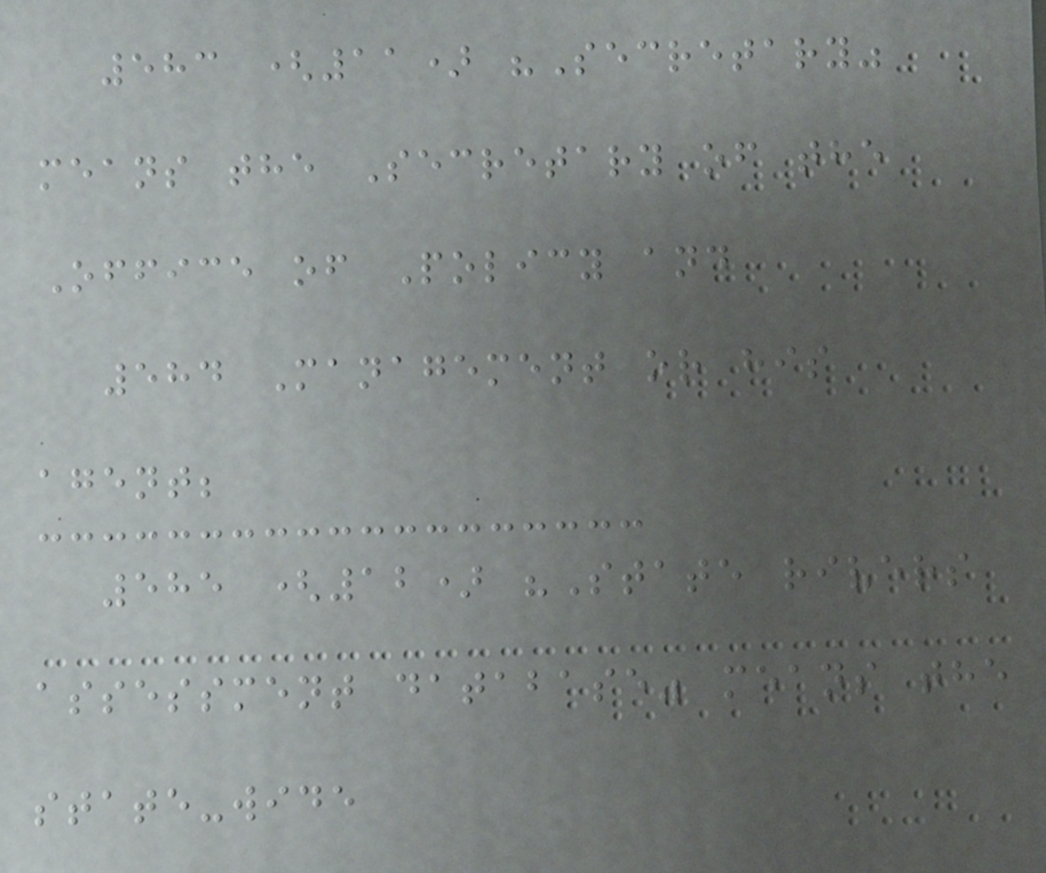583 (11) "Secretary"
means the Secretary of the
Office of Policy and
584 Management or his
agent;
585 (12) "State rivers
assessment database" means the
state-wide
